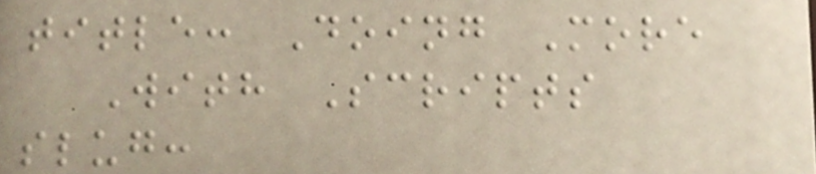title: Doing More
With Scripts
slug:
